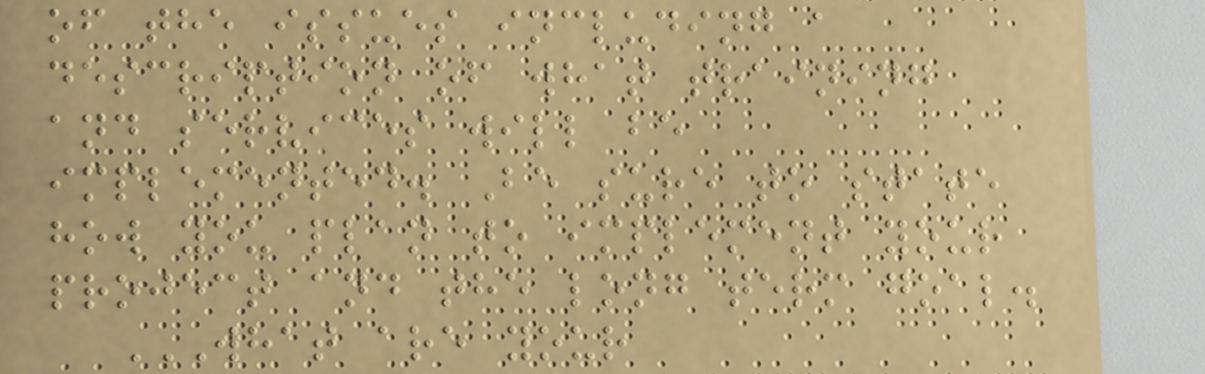of the issues including a
description of what training
and services will be
implemented. Be sure to state
how you plan to implement your
project and the long term goal.
WHAT ARE YOUR
